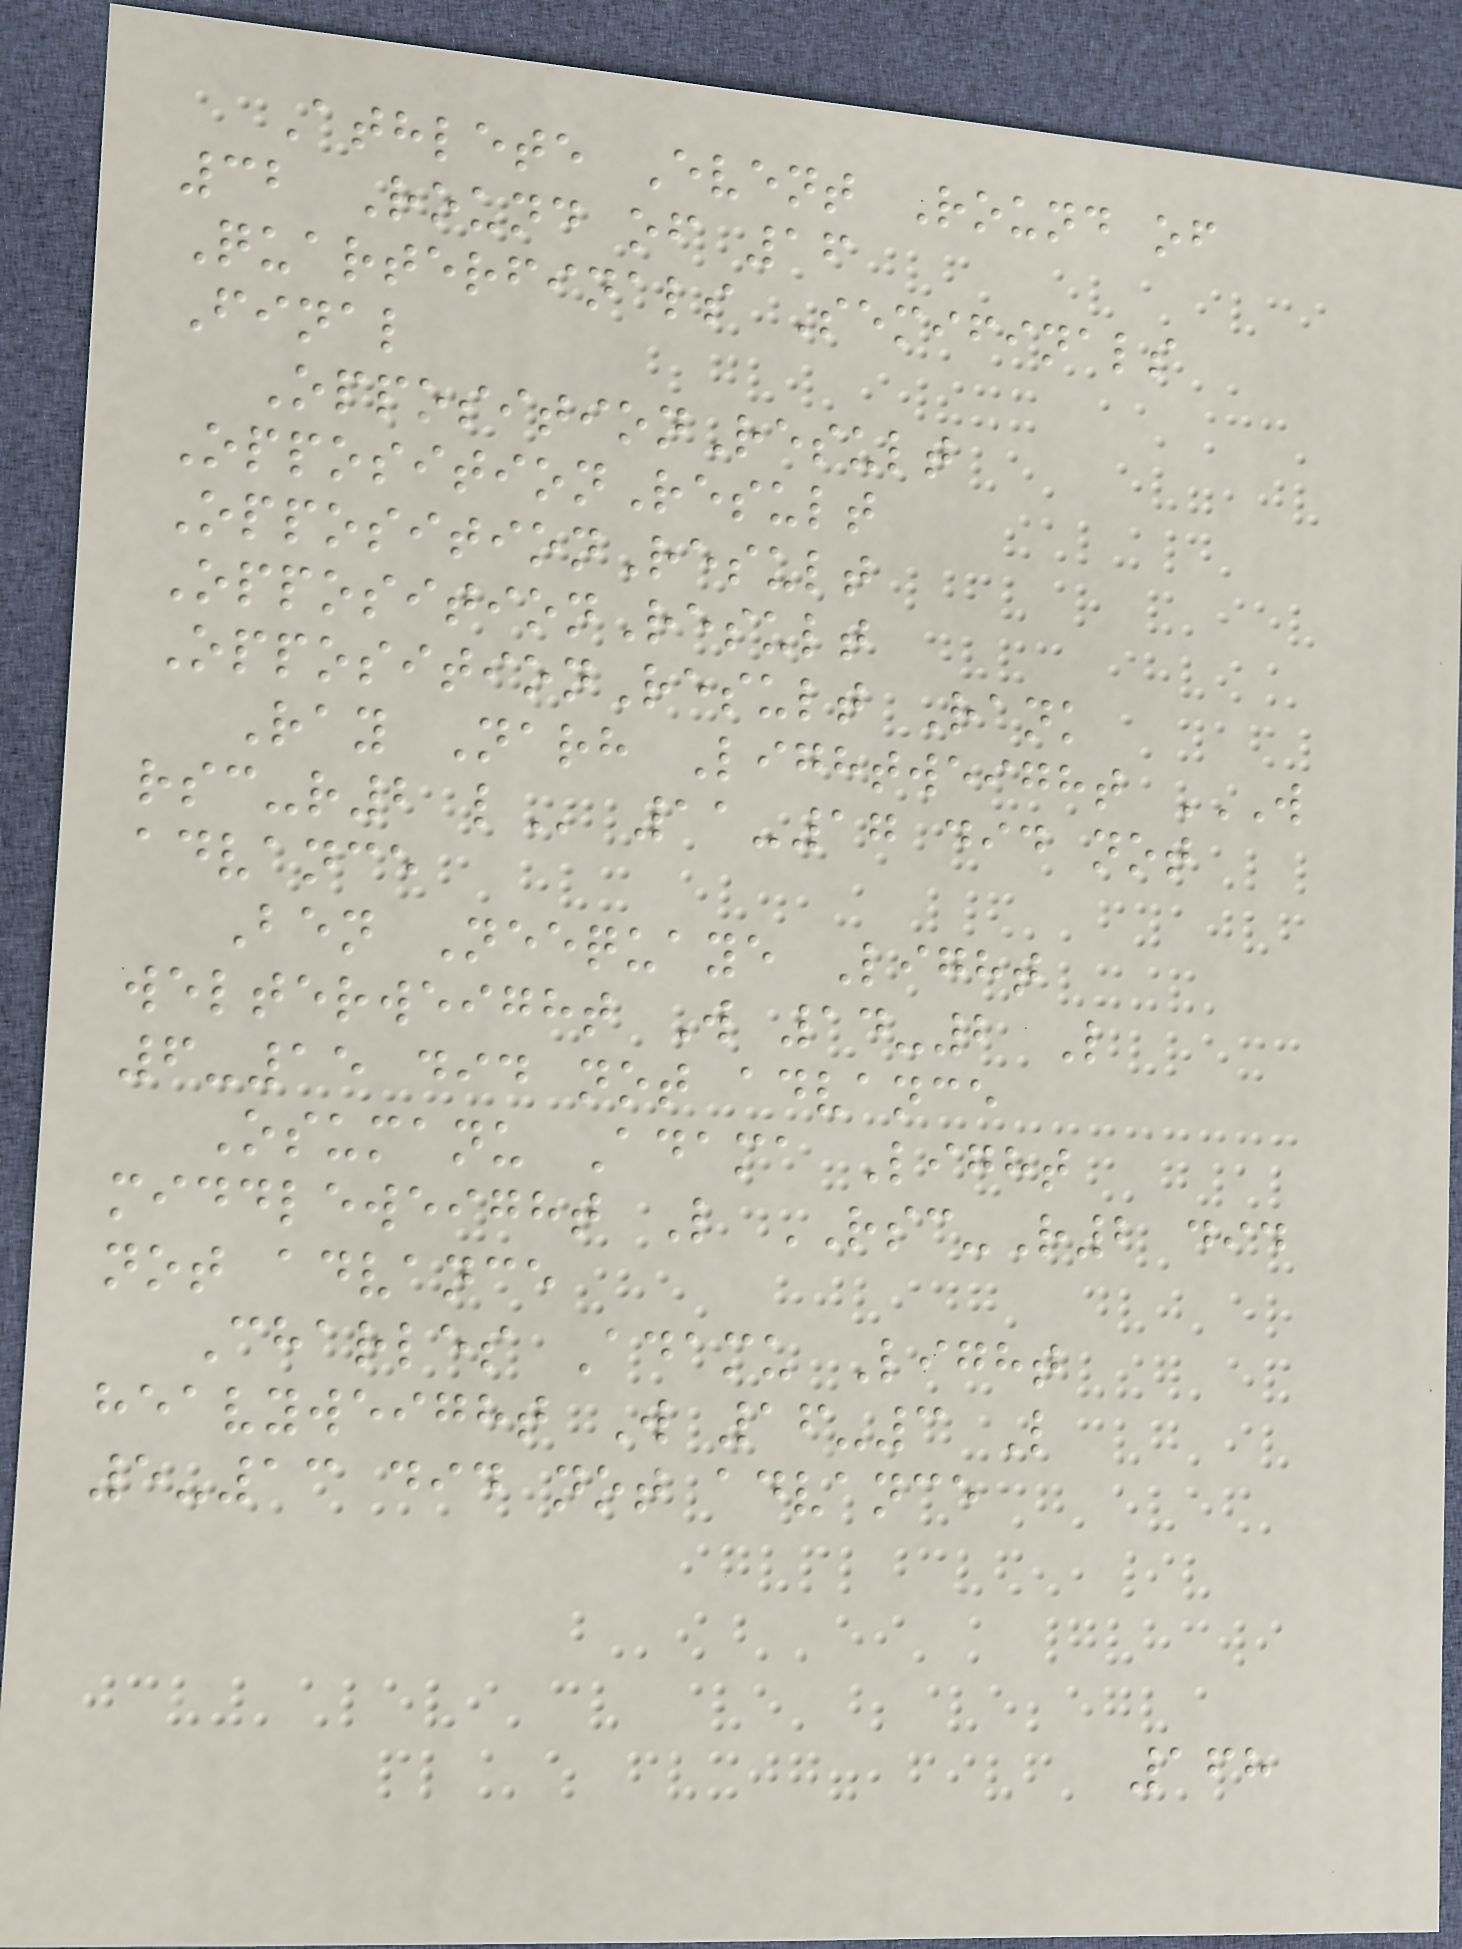Athlete Event Round of
32 Round of 16
Quarterfinals Semifinals
Final
OppositionResult
OppositionResult
OppositionResult
OppositionResult
OppositionResult Rank
Ray Narh Lightweight W
RSC-R2 L 11-17 did not
advance
Ben Neequaye Light
welterweight W 14-2 L
6-15 did not advance
Osumanu Adama Light
middleweight L RSC-R2 did
not advance
Charles Adamu Light
heavyweight W 16-3 L
5-13 did not advance
168
